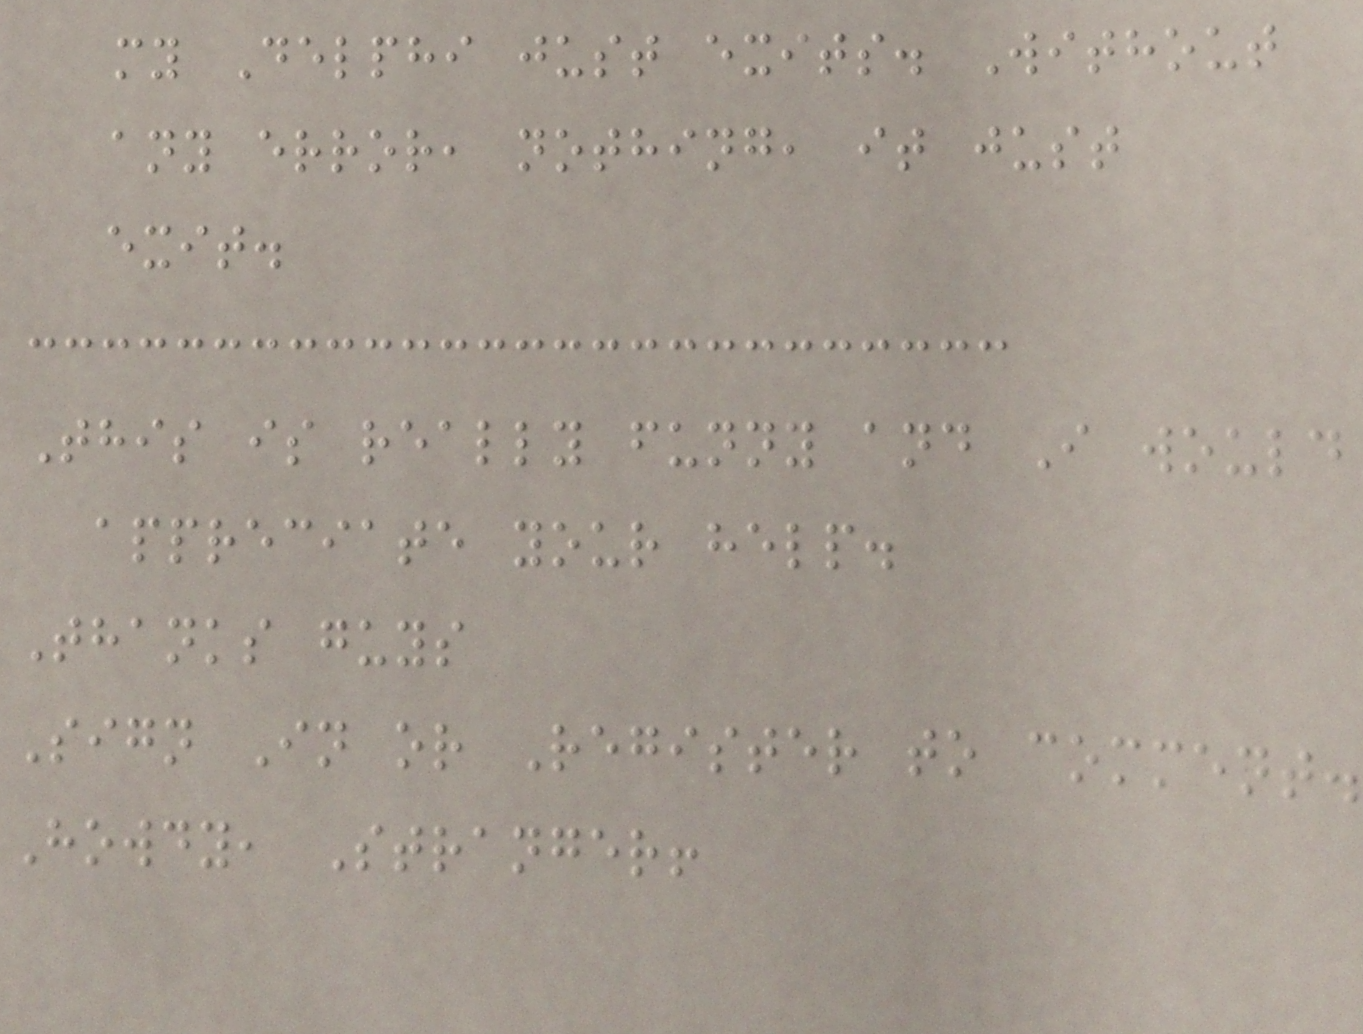my Delphi just exits. Without
any error, nothing, it just
exit.
This is really funny and I would
appreciate your help.
Thanks guys
Sign In or Register to comment.
Howdy, Stranger!
